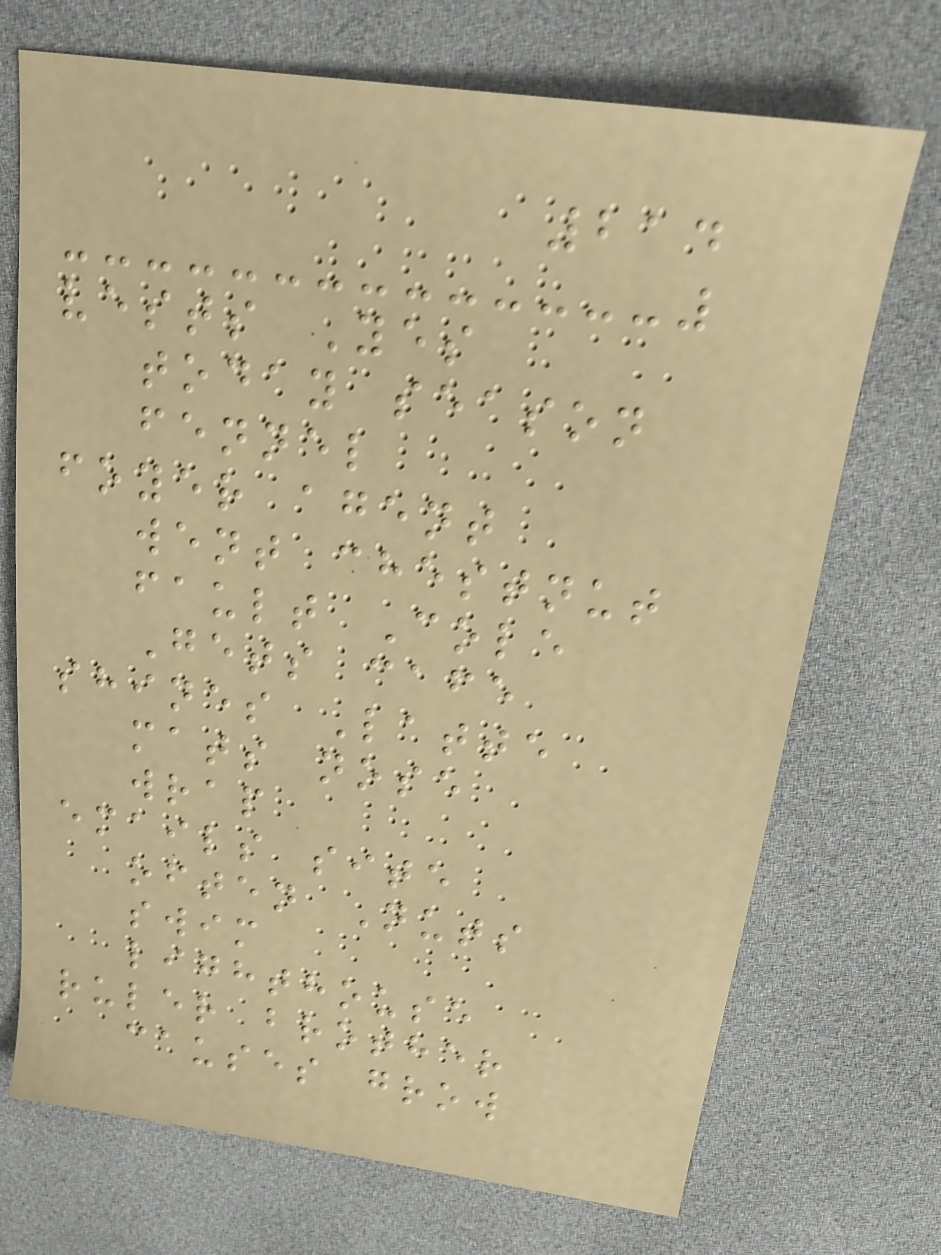214
vests Yes
today season
fennel
foyer agent
went chestnut
fault Cole
Gets cafe
shines Latte
mats nose
wrap
emails site
often Nuts
swim
lighthouse
ruler brother
causes grow
